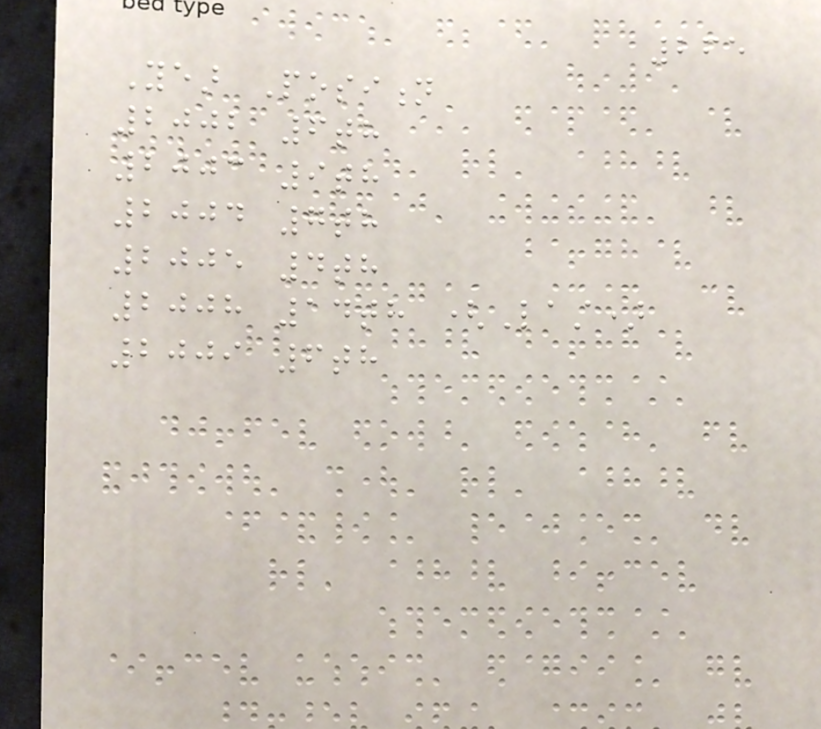265
Year Position
2002 6th
2003 9th
2004 7th
2005 4th
2008 14th (Last)
2009 6th
